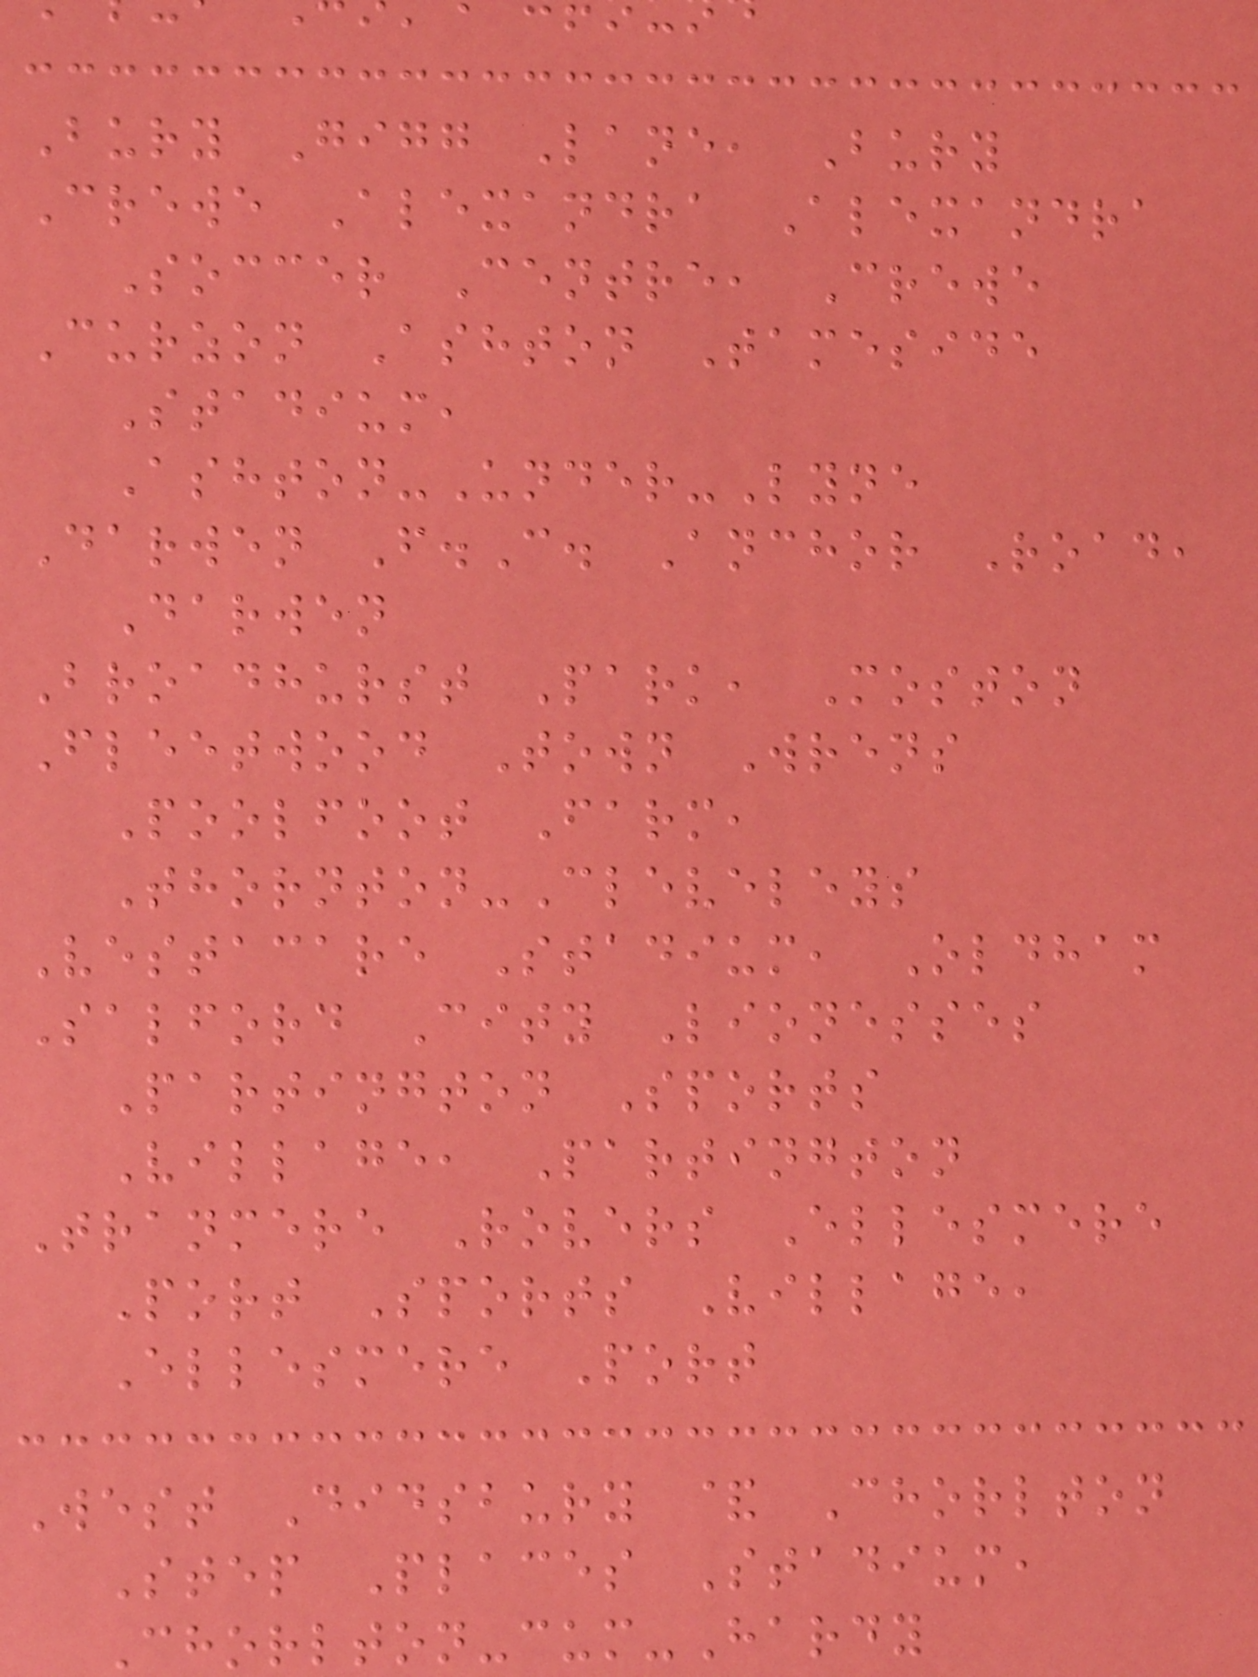Bury Gigg Lane, Bury
Crewe Alexandra Alexandra
Soccer Centre, Crewe
Curzon Ashton Tameside
Stadium,
Ashton-Under-Lyne
Darwen F.C. Anchor Road,
Darwen
Broadhurst Park, Moston
Fleetwood Town Wrens
Poolfoot Farm,
Thornton-Cleveleys
Vestacare Stadium, Oldham
Salford City Lionesses
Partington Sports
Village, Partington
Tranmere Rovers Ellesmere
Port Sports Village,
Ellesmere Port
West Didsbury & Chorlton
Step Places Stadium,
Chorlton-cum-Hardy
